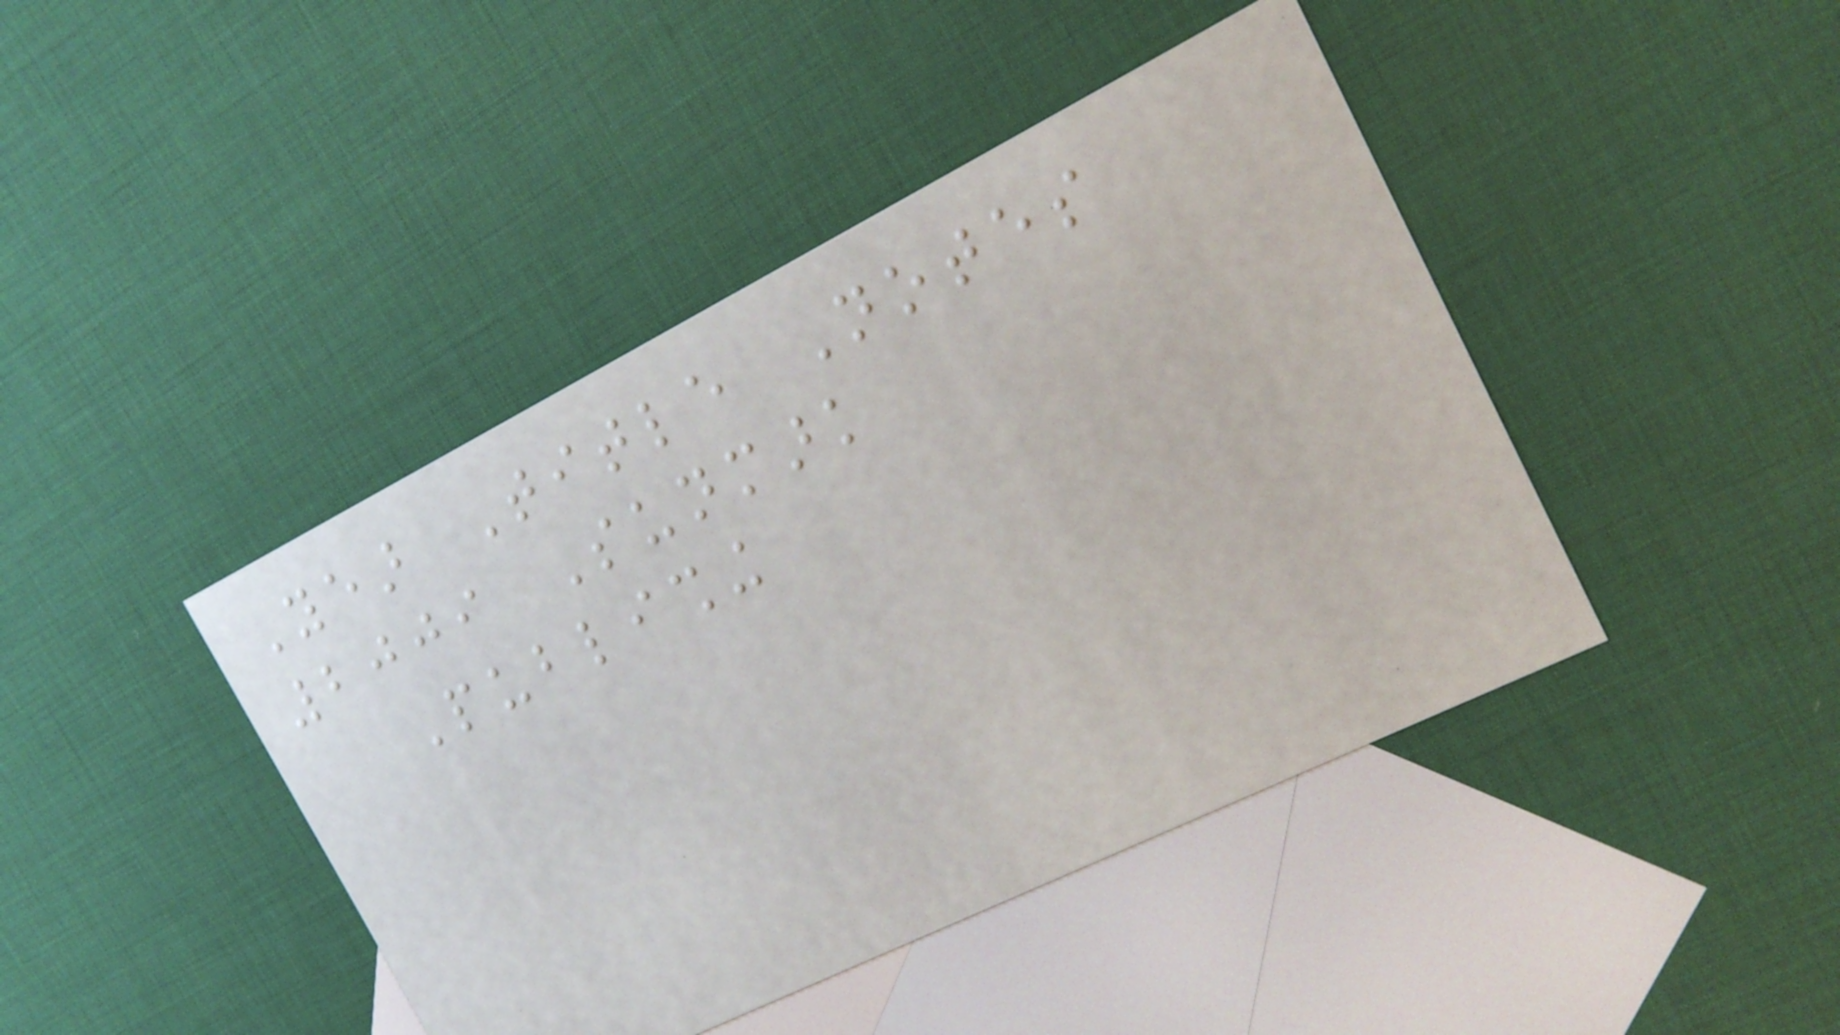Year Title Notes
2009 Sunmark
Publishing
